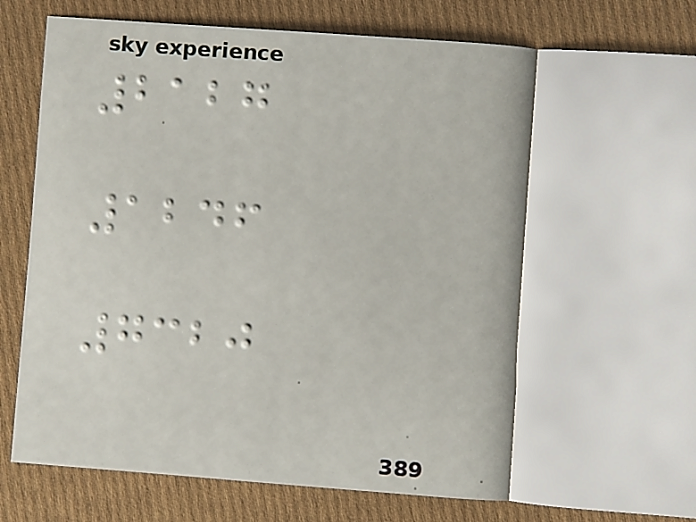2127
1246
7320
